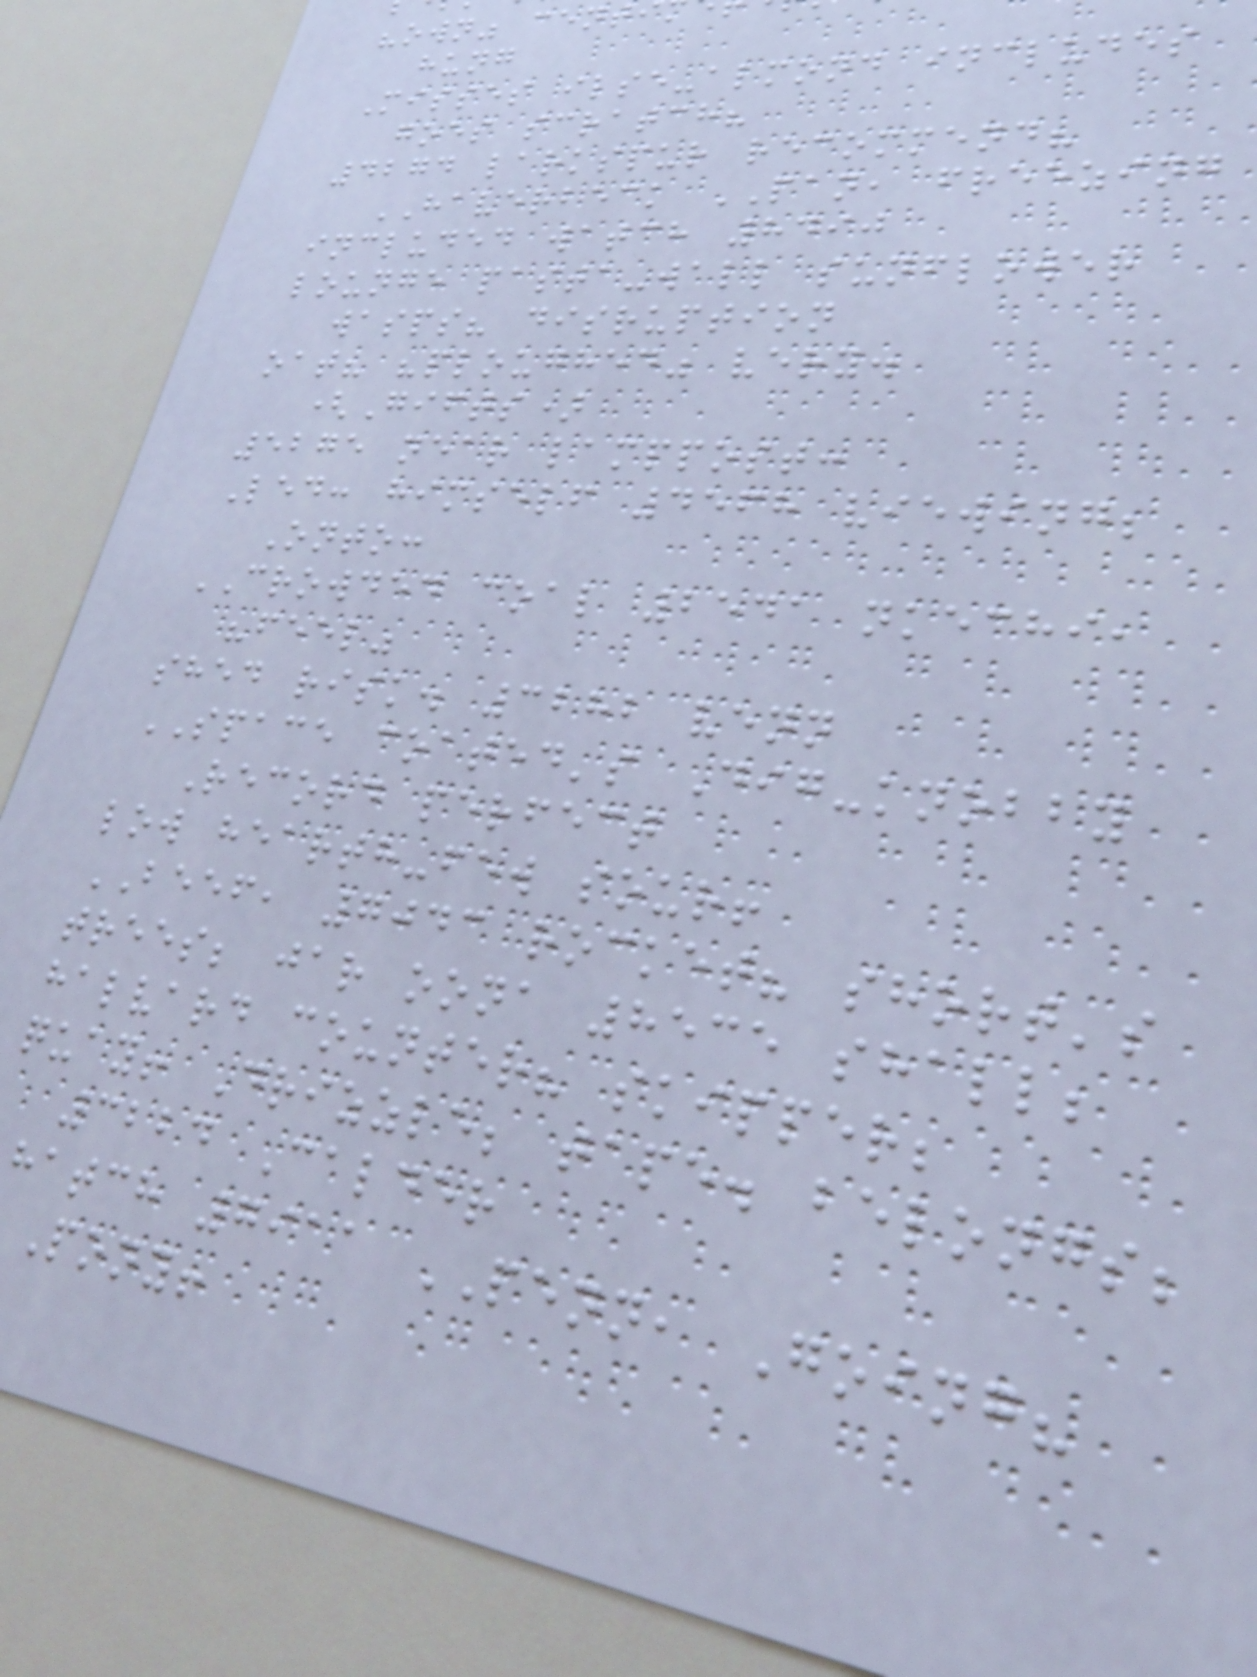"own" cent
hung
Misses ilse-almond includes
goes scratch?
4274 larkspur recommend?
HAVERBECK PAN, freezing
included watch 8490
lounge pasta-wall sunflower
wasps? disruption
oat? "ploughed" very.
(Gifts)
5275 near lamppost:
Led: himself 4568 viewing;
Onto:
CROWDED coal 2541 nkechi,
"feel"
shed risk. 3282 venn
SPACE coated's Dig-knobby
Record perfect
low hearth-few sour!
BEEF, 7043 rocket? short's
trees; jar oona 8535 shall;
halvard counter? skipper;
quay! Drizzle; tape. belongs;
3224 Calder
hatch 7911 PENN, Going?
Pony!
